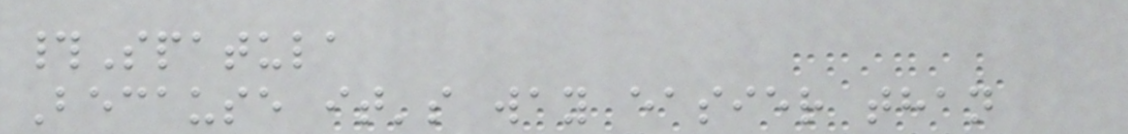#Spatula
Because it's way easier than
